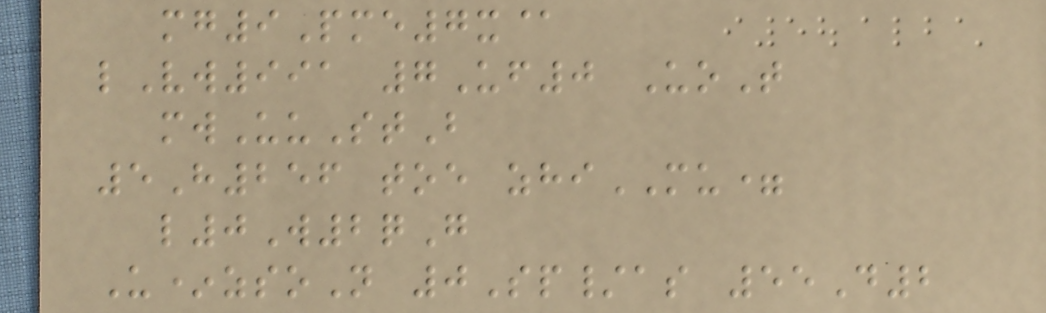mg9Pme7x@
lVw991 7Uf0 UoT
mwUuStB
5H256 toe zhiMU=
l0W2qG
U*zsoN 0Sp/as 55D2
